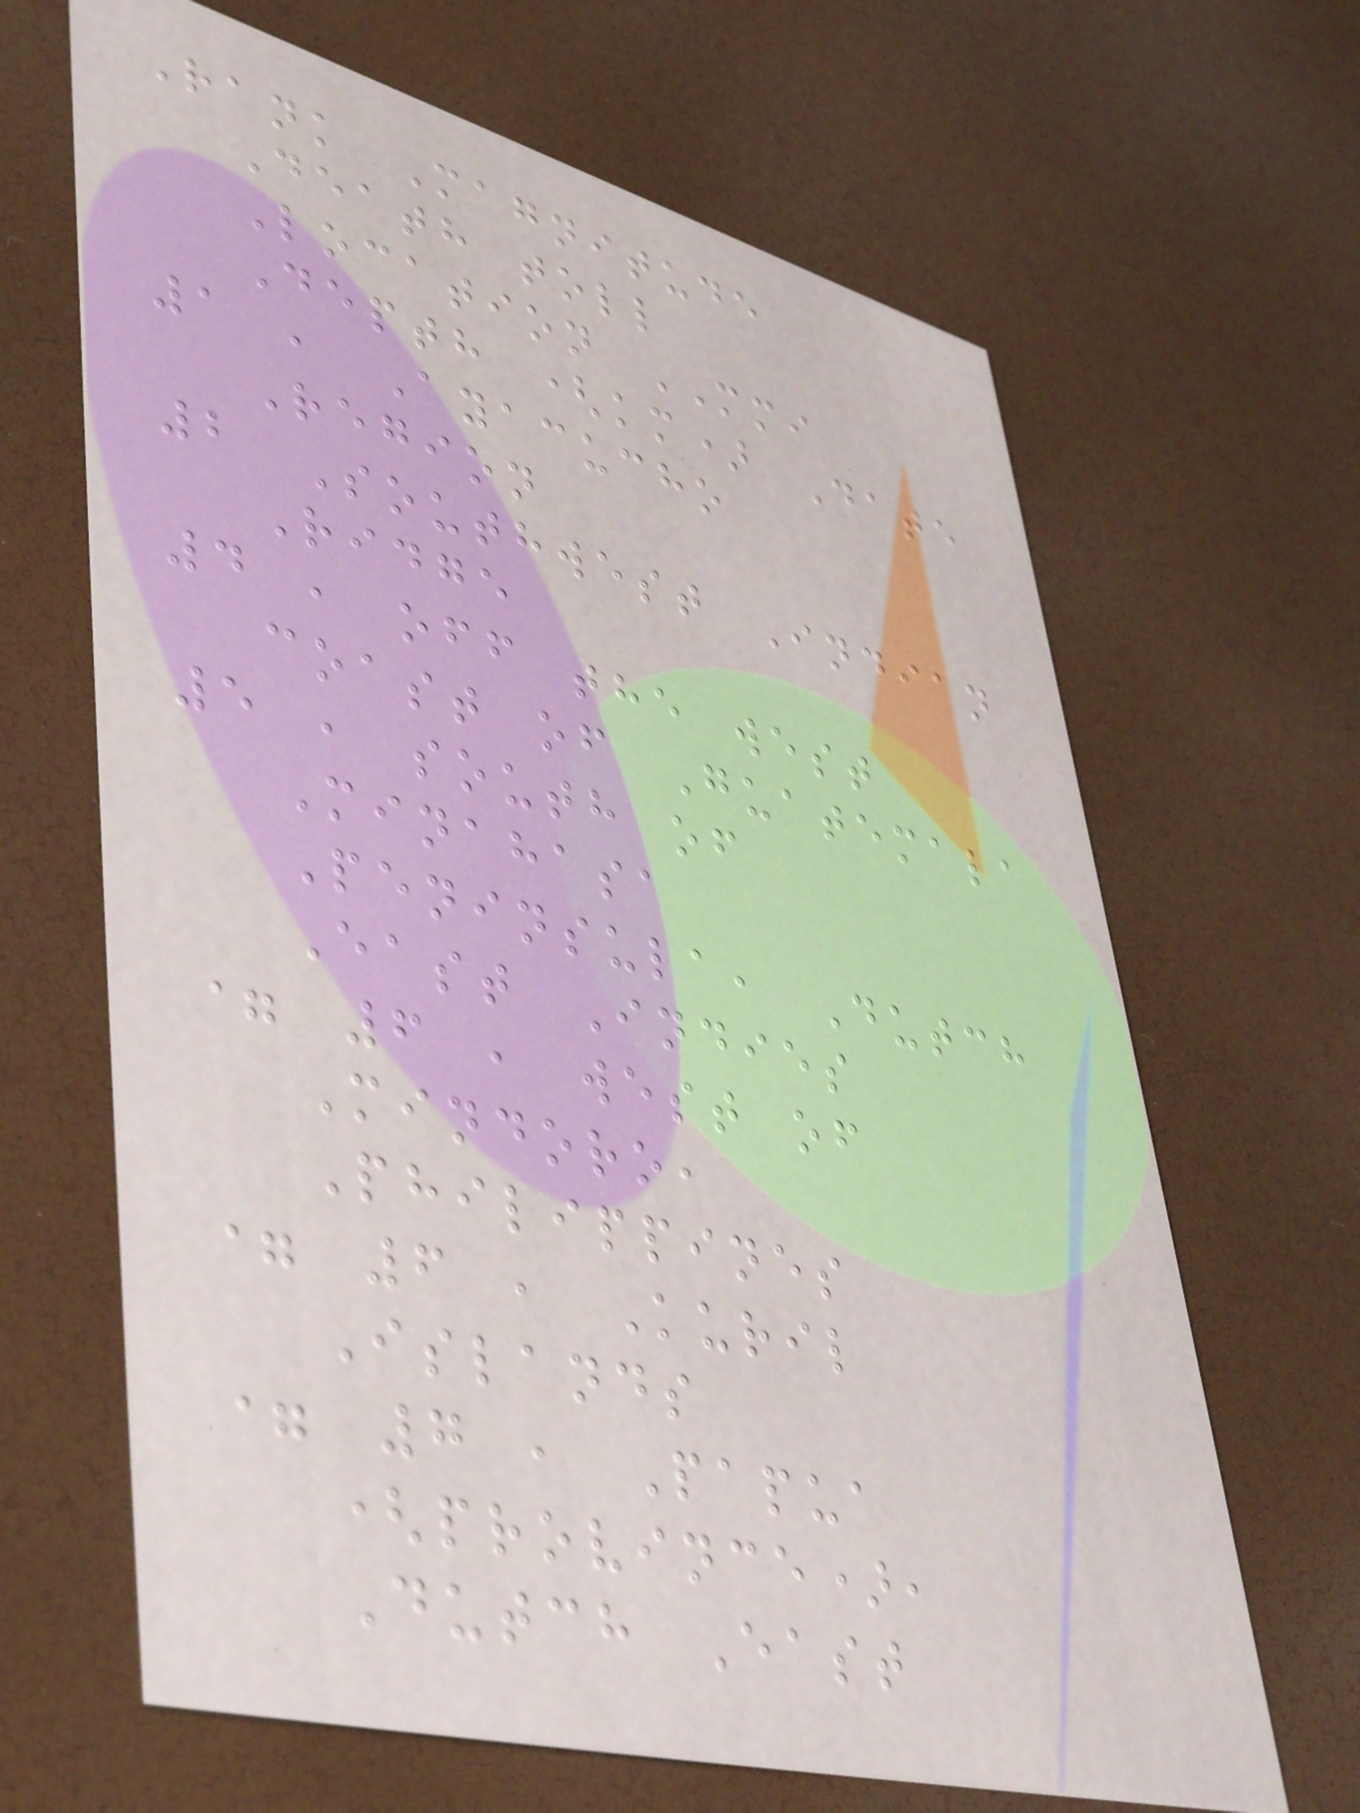Rank Magnitude
Death toll
Location MMI
Depth (km) Date
1 , Ayacucho
Region
2 Southwest Indian
Ridge
4 , off the west
coast of Guatemala
5 , south of
Minahasa
Peninsula, Dutch
East Indies
= 6 , west of
Mindoro,
Philippines
= 6 , Kuril
Islands
= 7 , Papua
(province),
Dutch East
